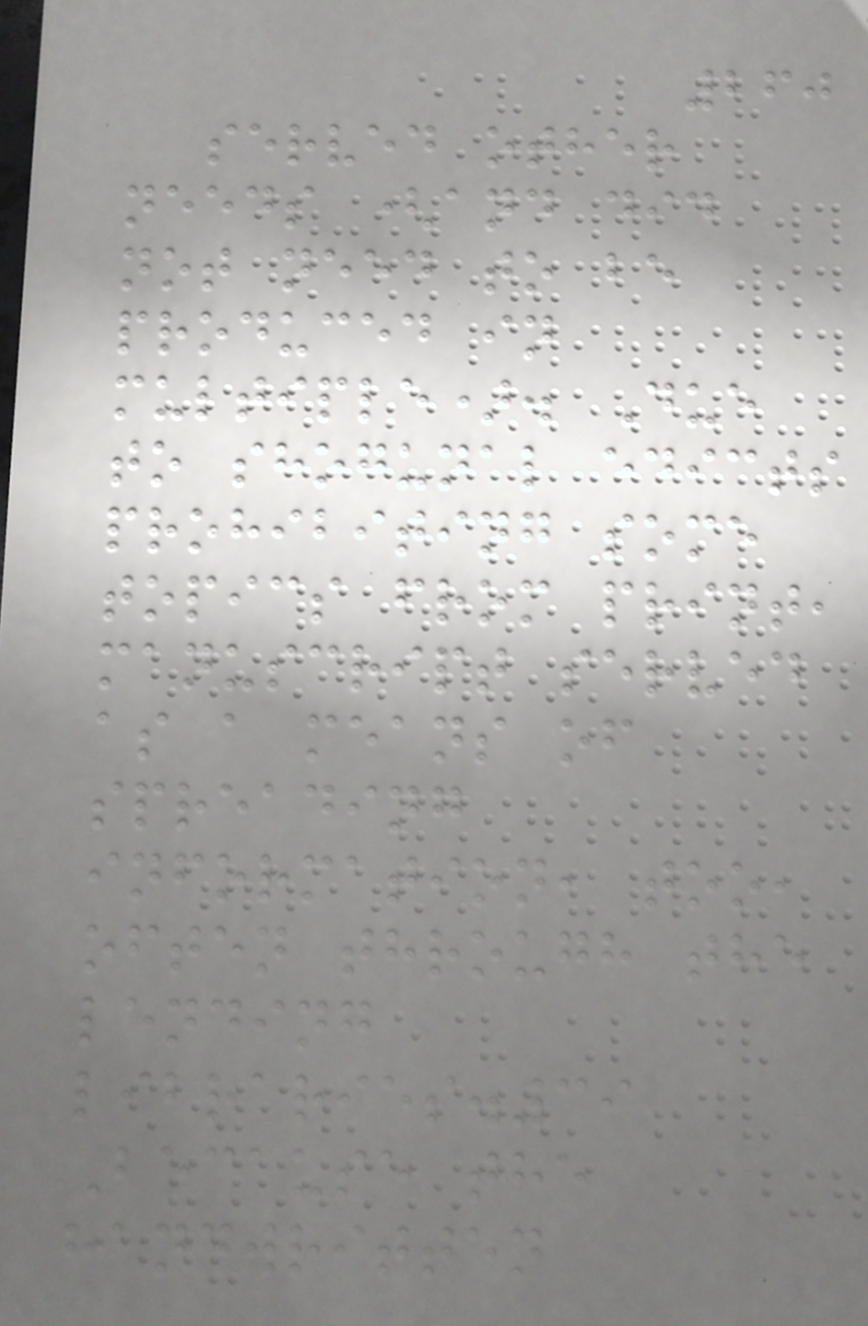260
served other
needs (and did
not need to be
produced in
multiple). Due
to shogunal edicts
prohibiting some
topics from print,
manuscript served
as a means of
spreading
information, too,
often through the
lending
libraries.39
Because the
handwritten
